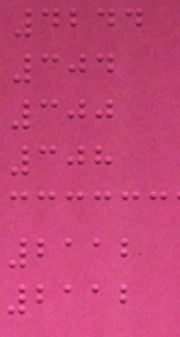4244
304
300
308
2112
2112
